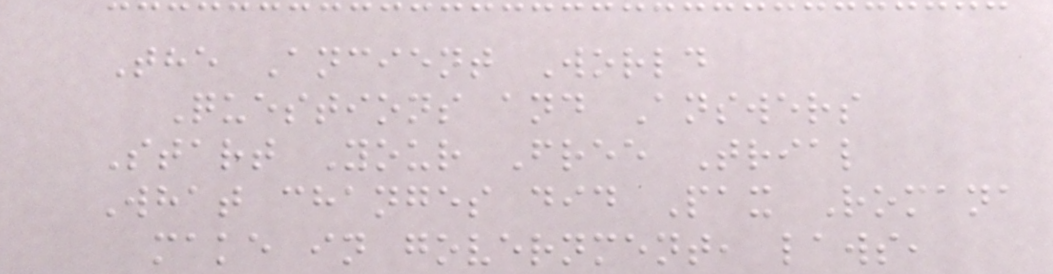The Ancient World
Questions and Answers
Start Your Free Trial
What changes did Pax Romana
make in government, laws,
